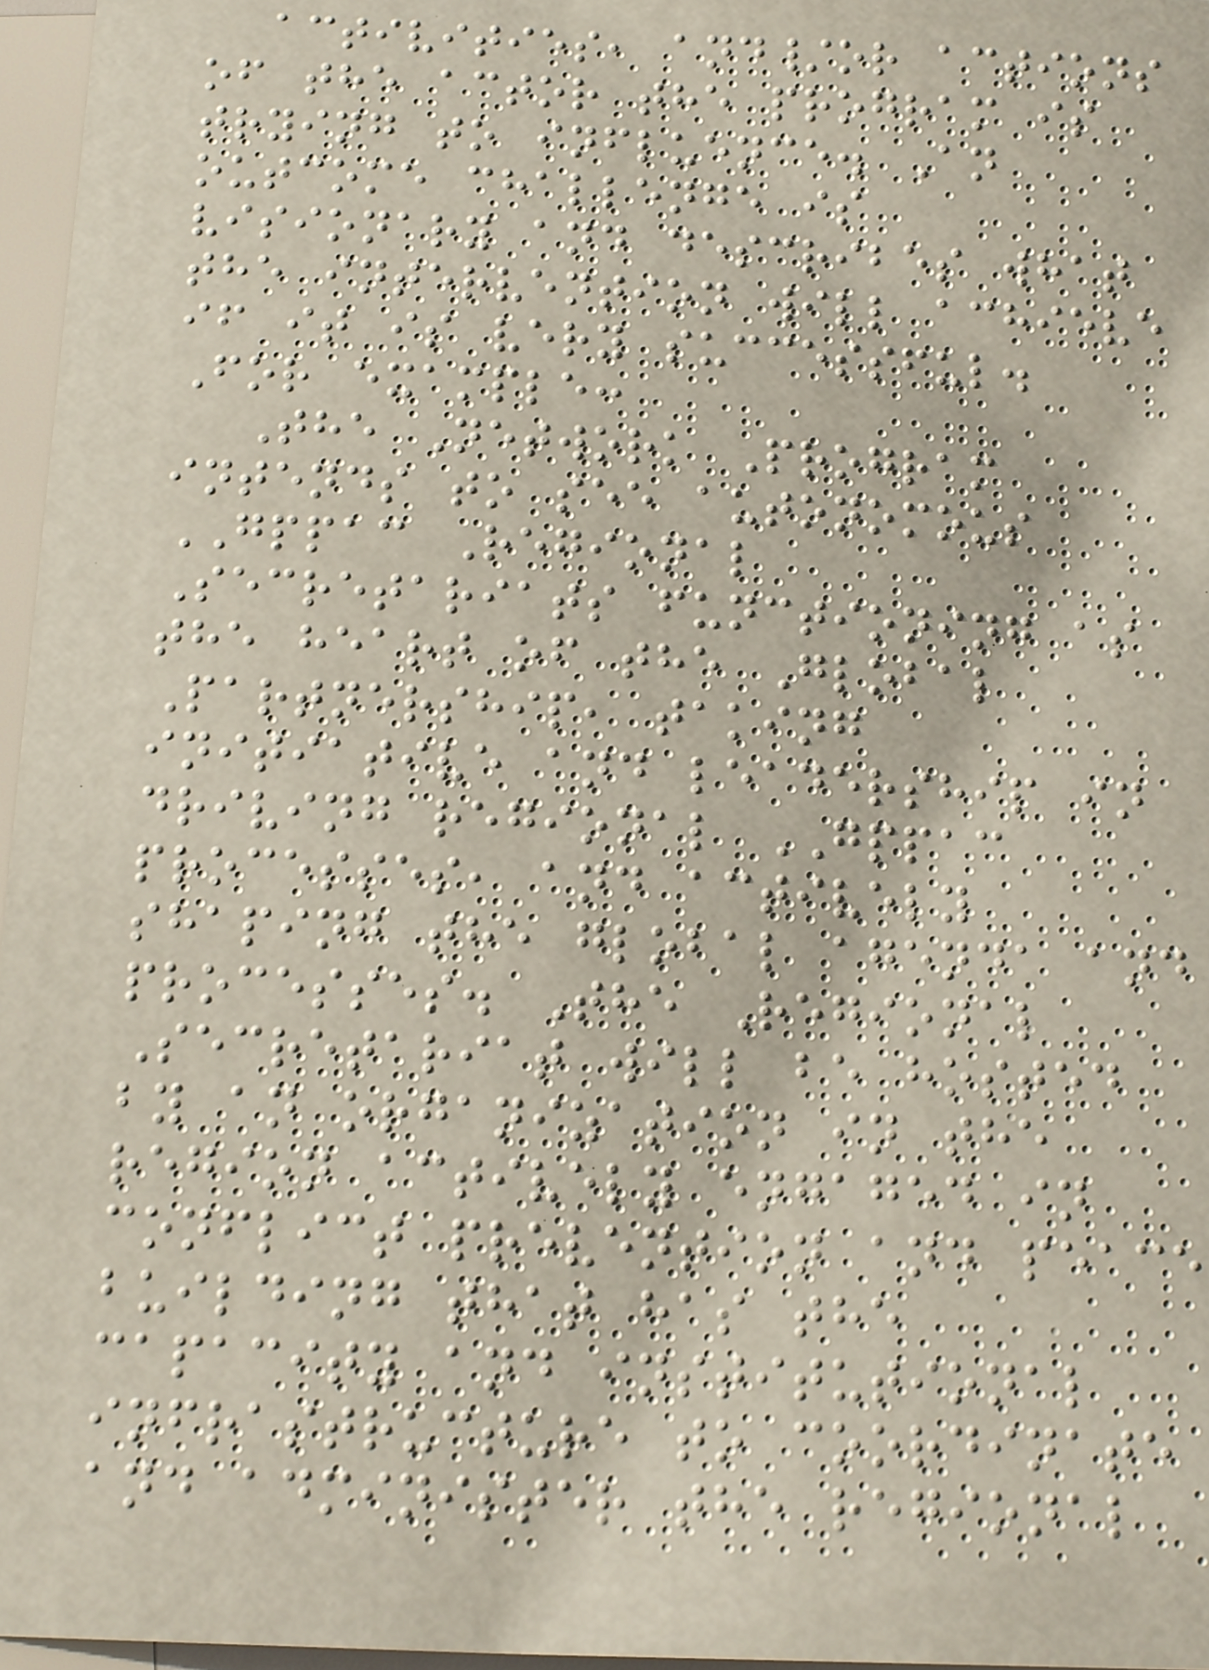activities, and/or actions
of the actor the program is
trying to influence. An
outcome challenge is
visionary and describes what
the intervention will achieve
if it is very successful.
For example:
The Network Program
intends to see autonomous
GPPAC Regional
Secretariats functioning as
the heart of the Global
Partnership, taking
initiative and leadership in
driving regional GPPAC
processes, and actively
shaping the global agenda and
processes. The Regional
Secretariat will be hosted
by an organization in the
region actively engaged in
conflict prevention and peace
building that has the
capacity and institutional
infrastructure to coordinate
and administer the regional
